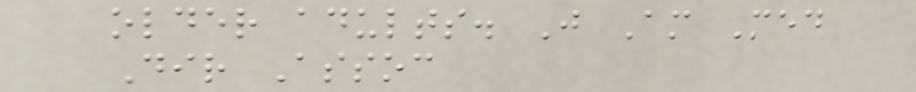older adults. J Am Med
Dir Assoc
